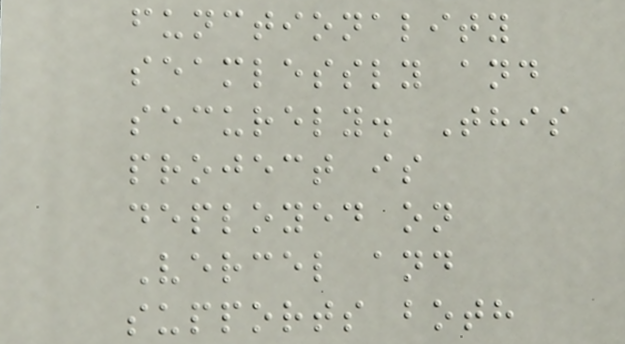functionality
seamlessly and
securely. This
project is
deployed on
Vercel and
supports both
